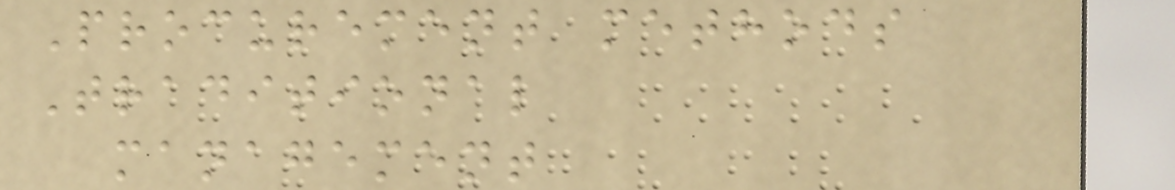Procurement methods
Traditional
management
